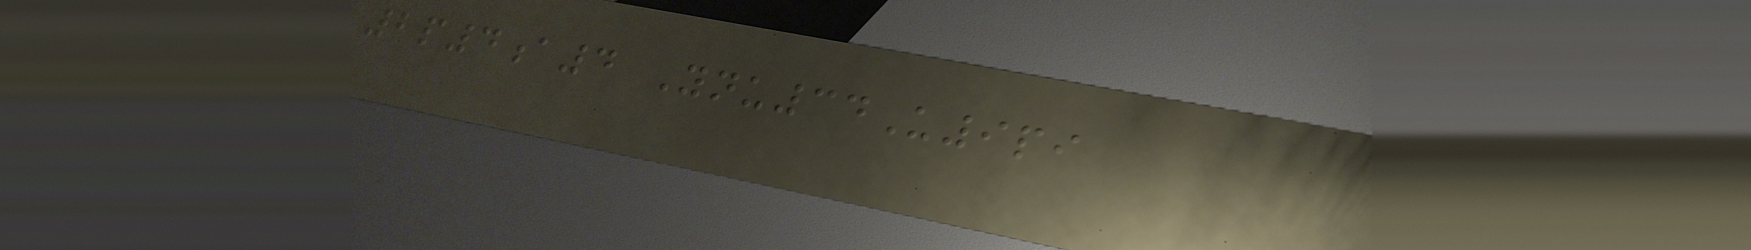2p4a4 Ynu34U9pi
